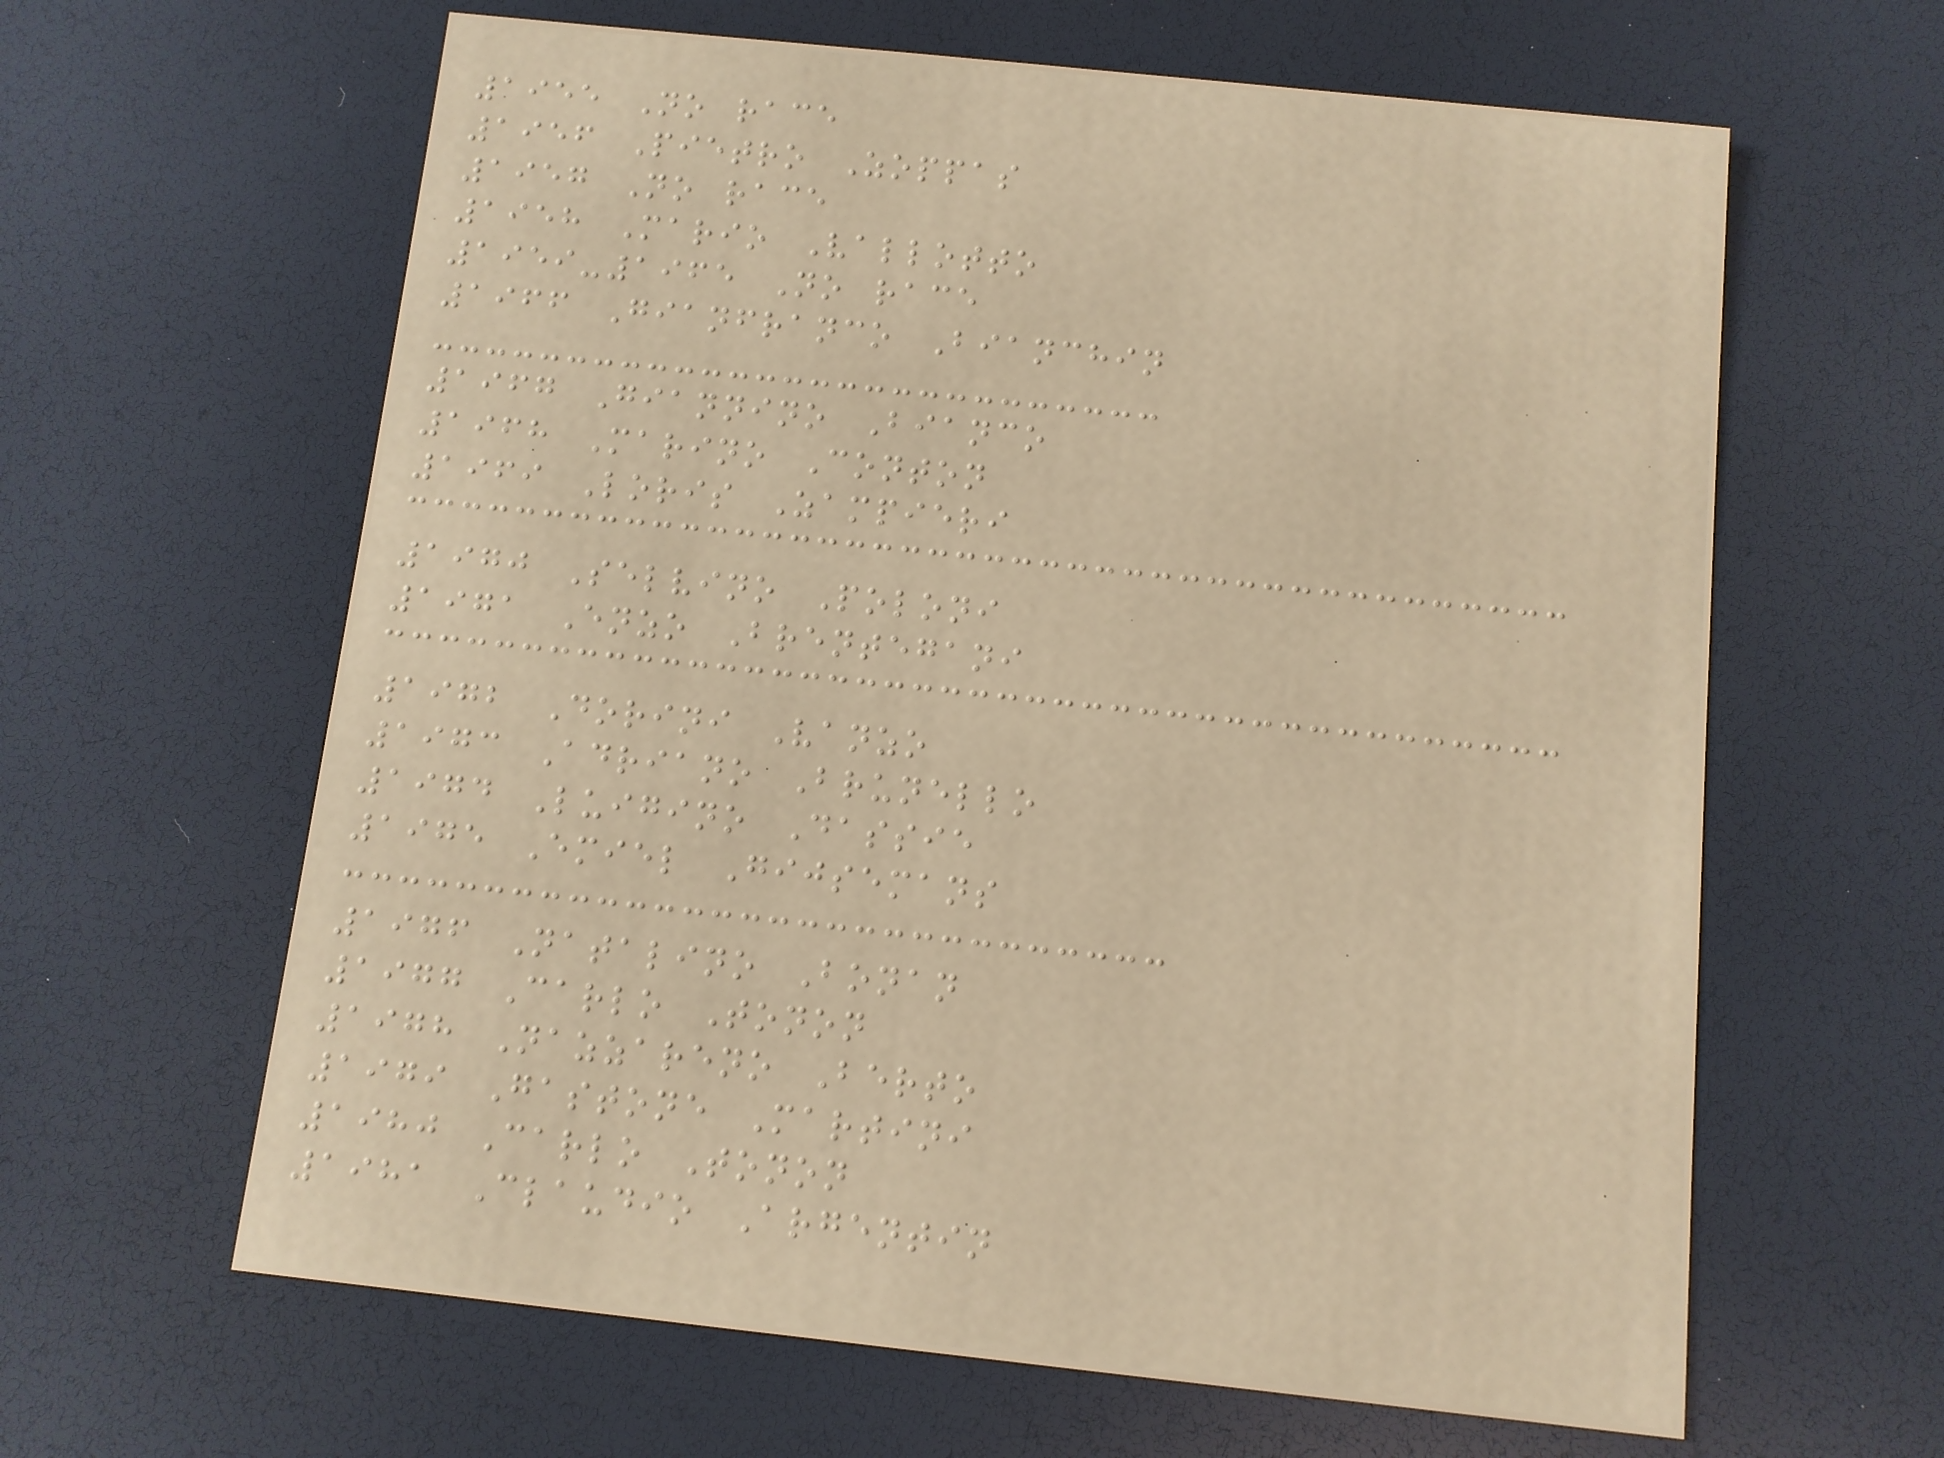1955 No race
1956 Pietro Zoppas
1957 No race
1958 Mario Vallotto
1959-1965 No race
1966 Gianfranco Bianchin
1967 Giannino Bianco
1968 Marino Conton
1969 Loris Zampieri
1970 Selvino Poloni
1971 Enzo Brentegani
1972 Dorini Vanzo
1973 Adriano Brunello
1974 Luigino Dassie
1975 Emiel Gijsemans
1976 Natalino Bonan
1977 Carlo Tonon
1978 Nazzareno Berto
1979 Gastone Martini
1980 Carlo Tonon
1981 Claudio Argentin
